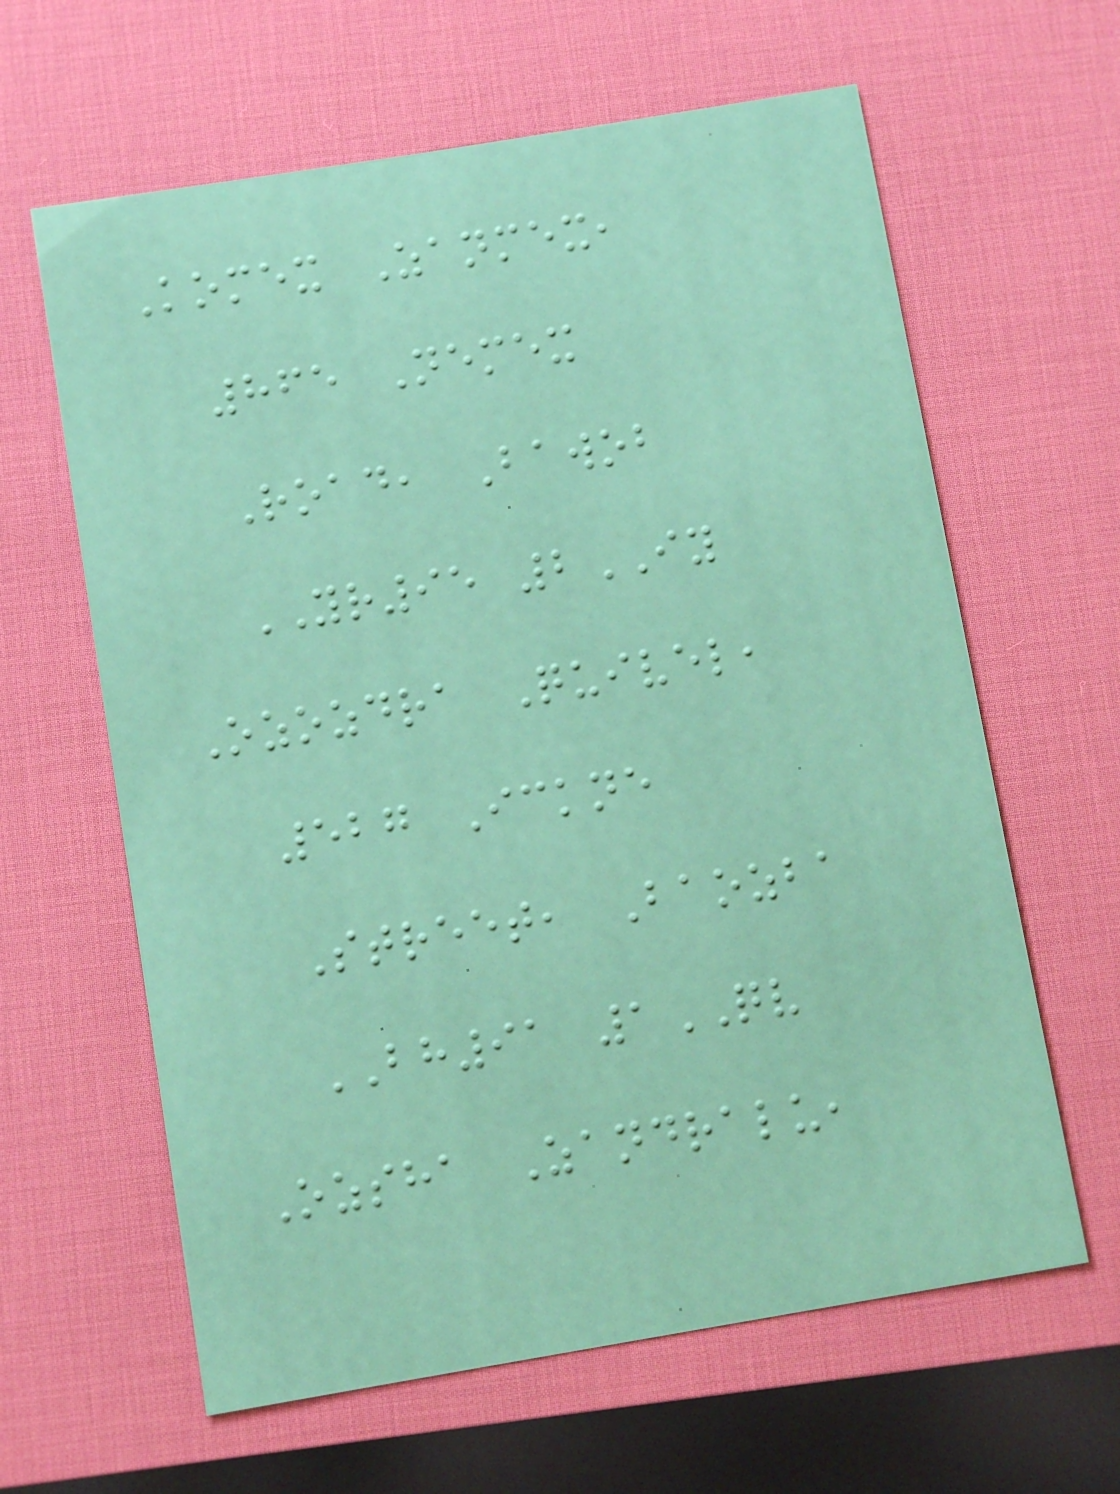Komex Zanmex,
865 Nemex
Road, Bawob
YR95 2IY
Ozozdra Quivel,
527 Ickne
Street, Baozba
BH91 1QV
Ozsha Zandralu,
